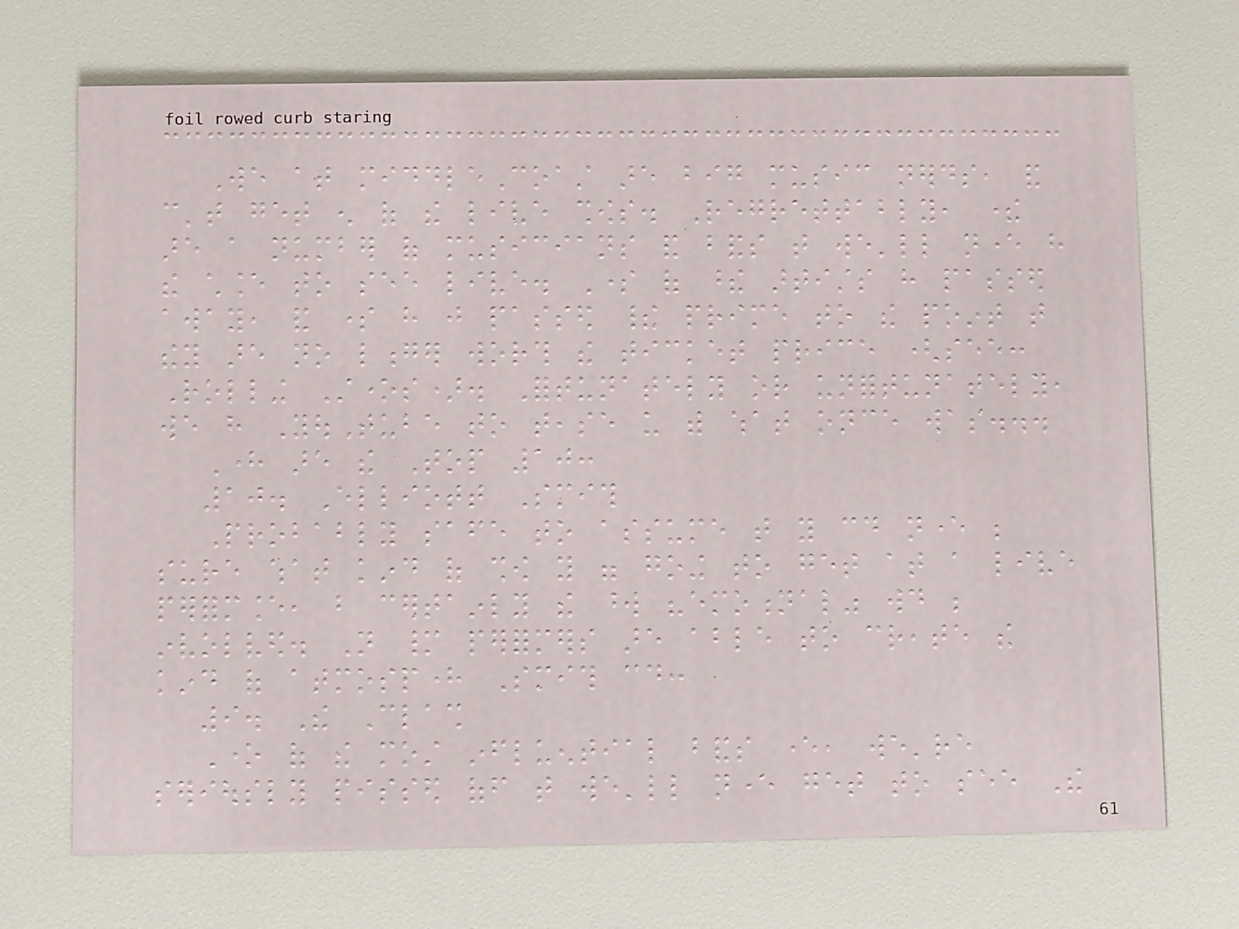We at middleCoast are big music nerds, and
can't get enough of the live shows. Regrettably, there
are a number of musicians and bands that we'll never have
the chance to see live. Some of these artists have passed
away, and some have just passed their prime to the point that
they are no longer worth the ticket price (see:
Rolling Stones). Fortunately or unfortunately,
we have YouTube to tease us with what once was...
Here are the Top 10:
10. Elliott Smith
Probably safe to assume that you could never be
sure what kind of show you were going to get at a live
performance, but certainly the word "emotional" would be
involved. Not many performers are able to create the
kind of atmosphere Smith could:
9. The Clash
One of the most influential bands ever, we're
seriously pissed off that we'll never get to see The
